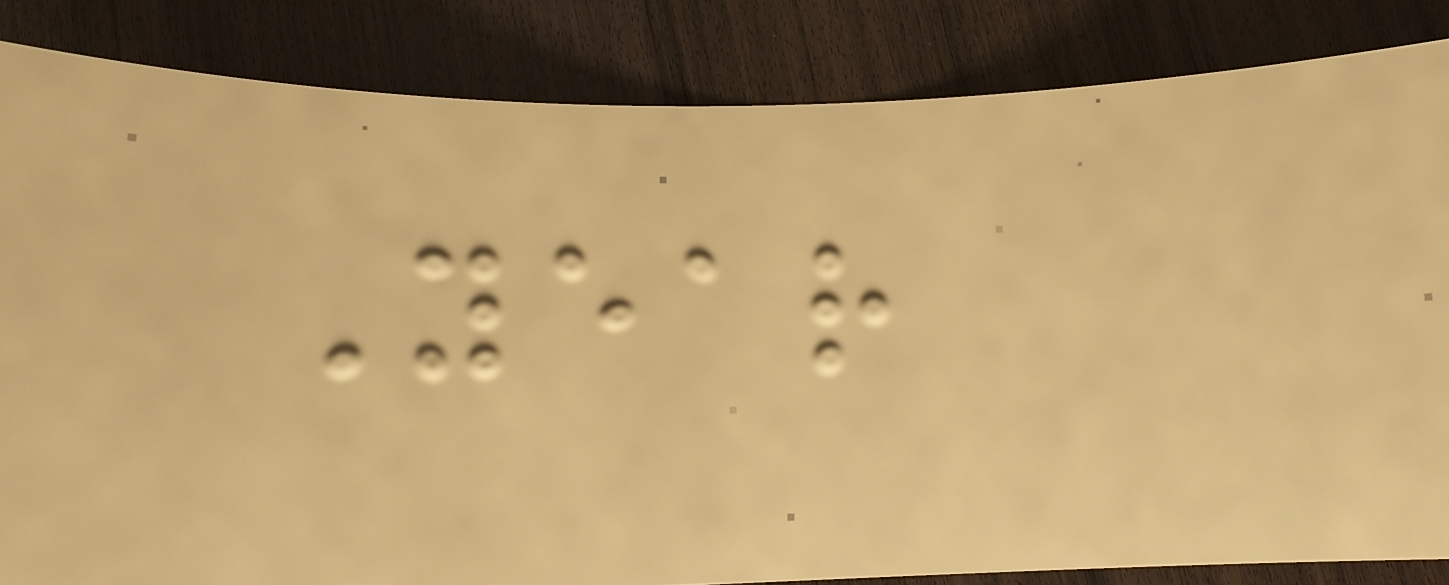Year
